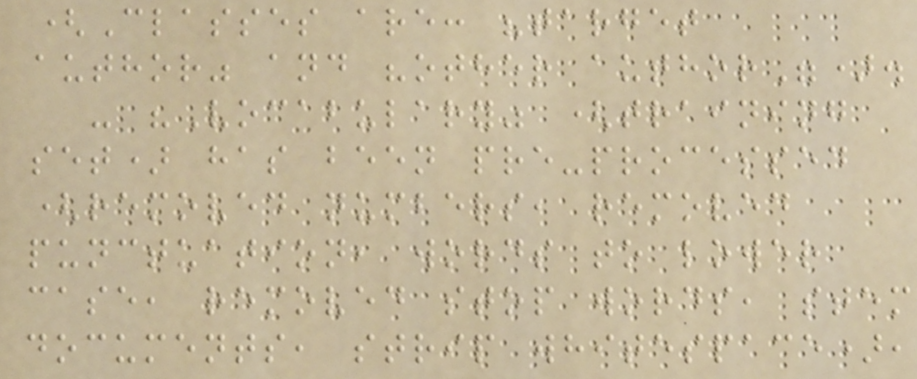(Classes are: "target
author" and "other author").
- "Vocabulary" (training
set) has been pre-processed
(removed numbers, removed
punctuation, words to lower
case, removed stop words, stem
documents, strip whitespace),
